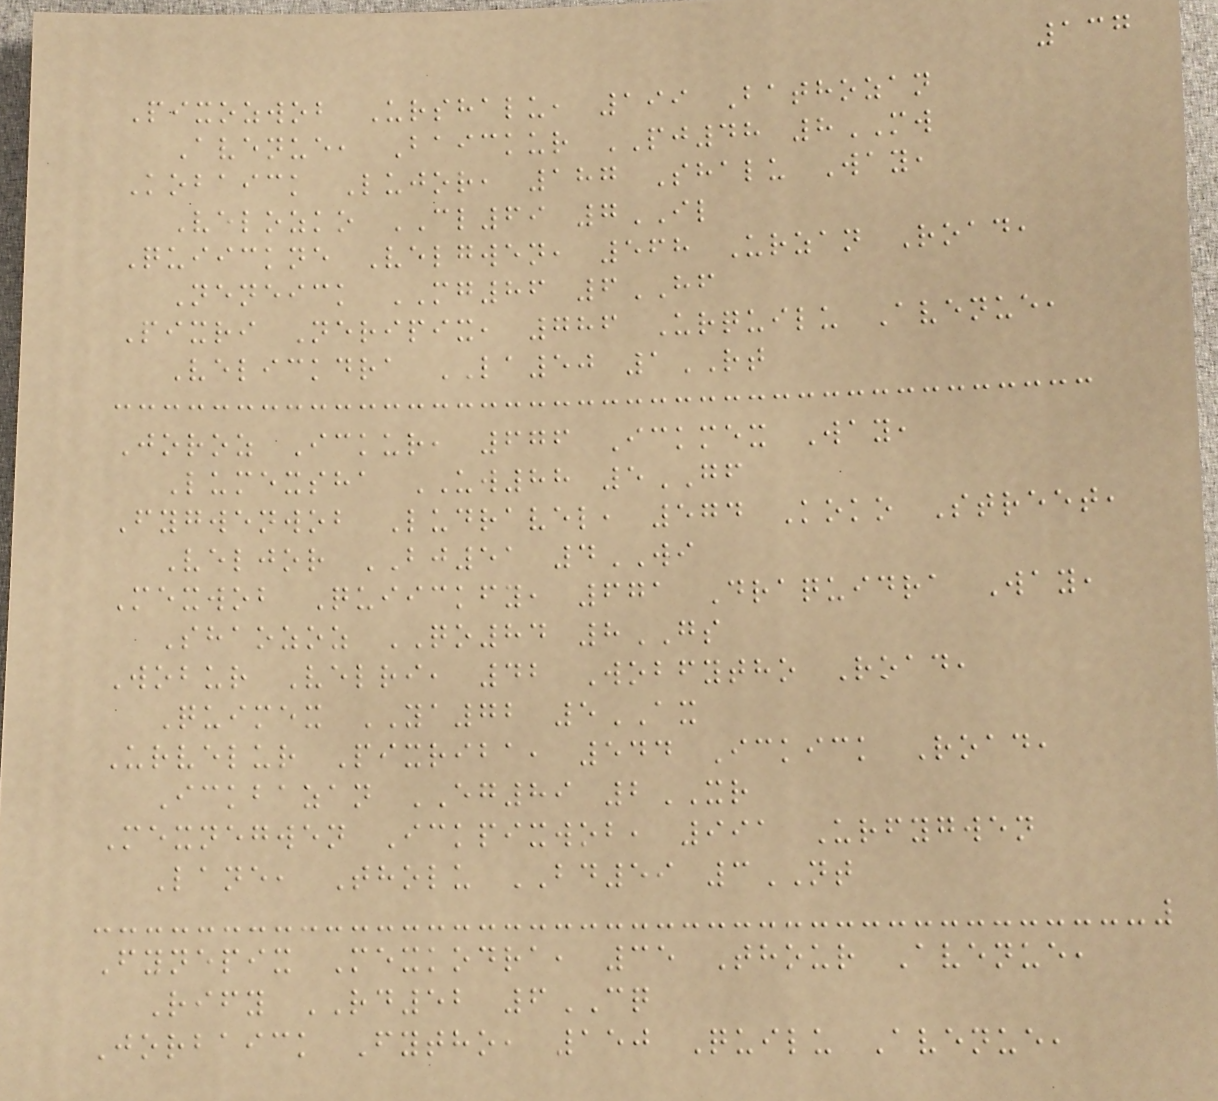137
Pixozwob Urshalu, 199 Bathozan
Avenue, Baickur PJ48 8MW
Kobaick Lujor, 187 Shalu Way,
Velozko CL69 7IL
Quiickne Velgwen, 568 Urzan Road,
Neneick MG86 6HF
Pixri Neripix, 786 Urquilu Avenue,
Velickdra LA50 1RT
Joroz Ickur, 676 Ickmex Way,
Lumexsha UW88 5GF
Fygwenwob Ludravel, 574 Koko Street,
Veljor BJ51 4WI
Mexwob Quiickfy, 671 Draquidra Way,
Shaozoz QO84 8GS
Wobur Velri, 42 Wobfytho Road,
Quimex YA72 5AX
Urvelur Pixriba, 544 Ickick Road,
Ickbazan EG89 2XR
Mexnegwen Ickpixwob, 991 Urfygwen
Lane, Tholu BD59 3NT
Fynepix Mexkodra, 35 Thour Avenue,
Rify RD52 6CQ
Jorbaick Fytho, 150 Quilu Avenue,
